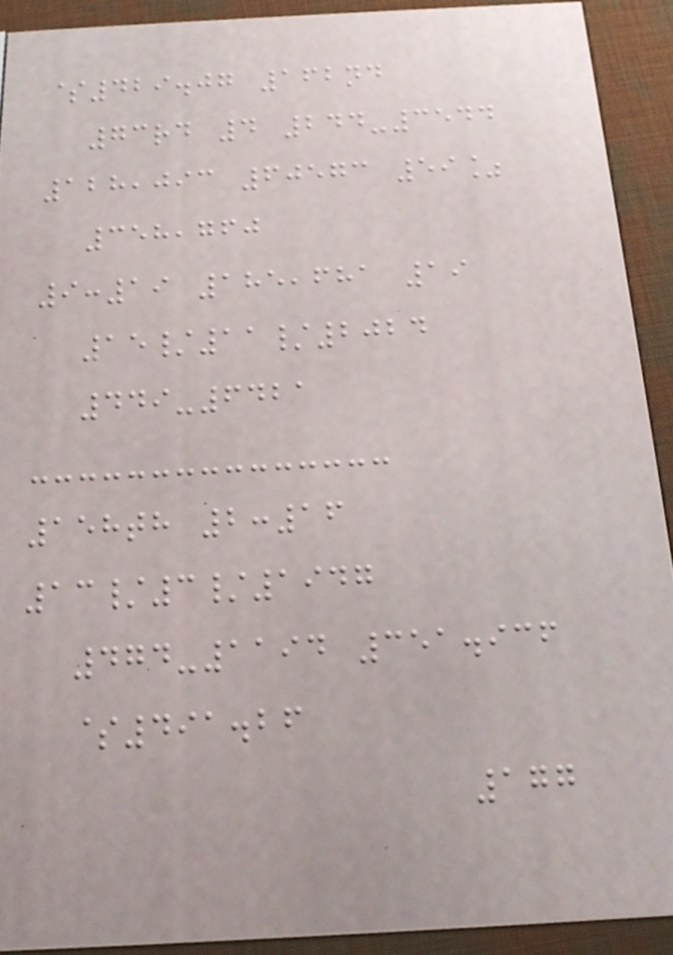$429.07 162nd
73rd 4 244-3544
128,093 60573 59%
358,760
9:19 185,681 19
15/11/2024
449-6421
158th 2:16
13/3/1947
474-1194 351.936
$491.26
177
